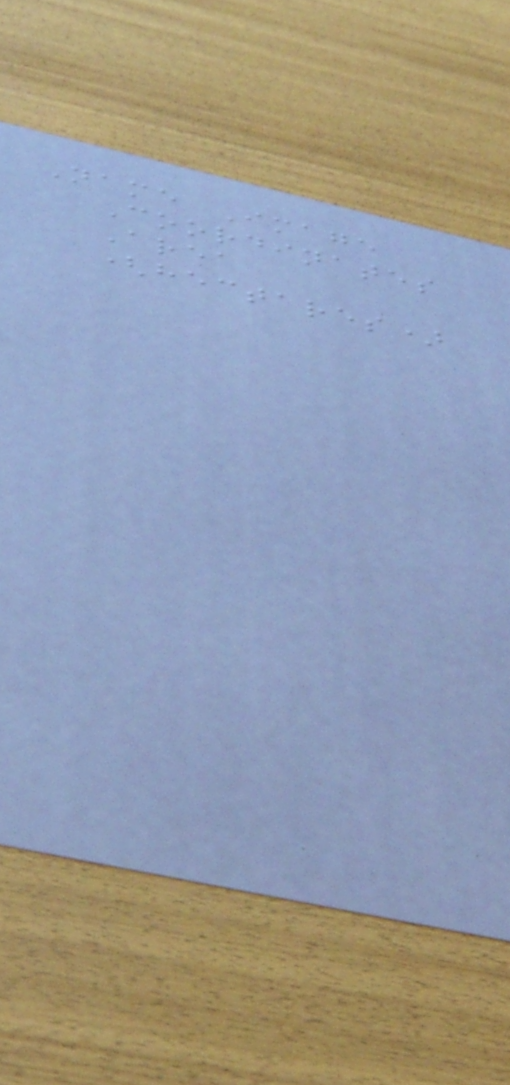Name Image
Coordinates
Area
(hectares)
